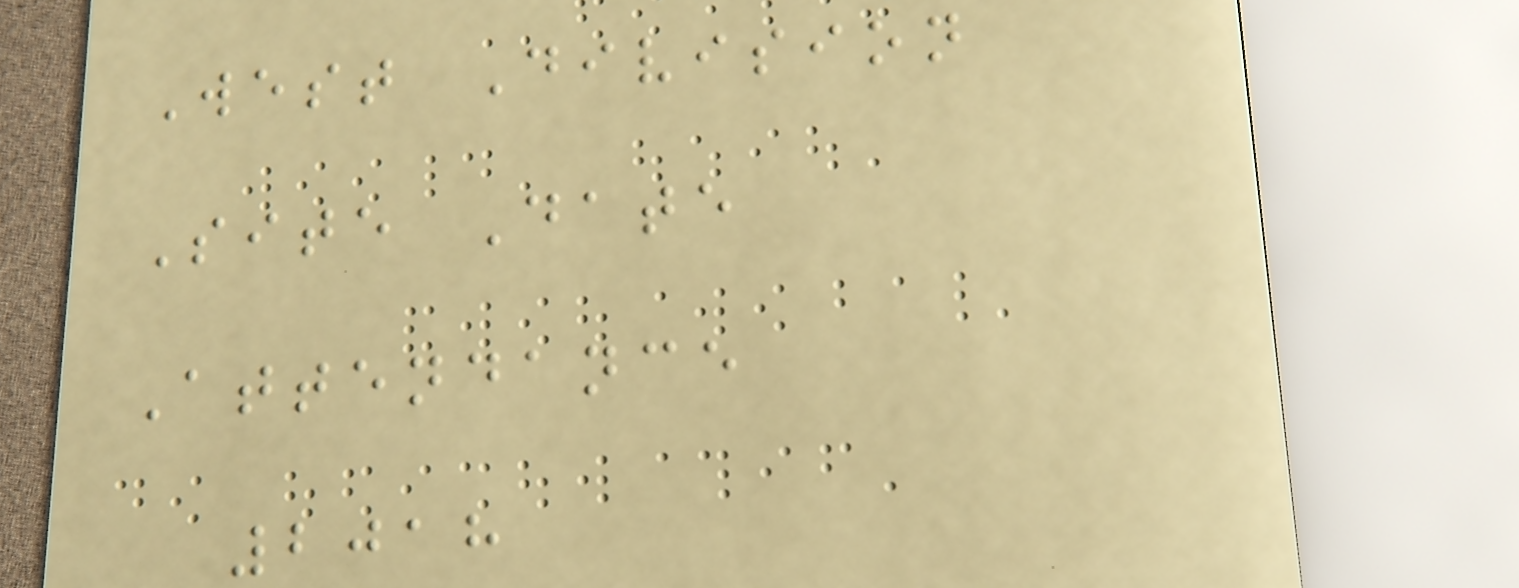West Division
Site Date
Attendance
2018
